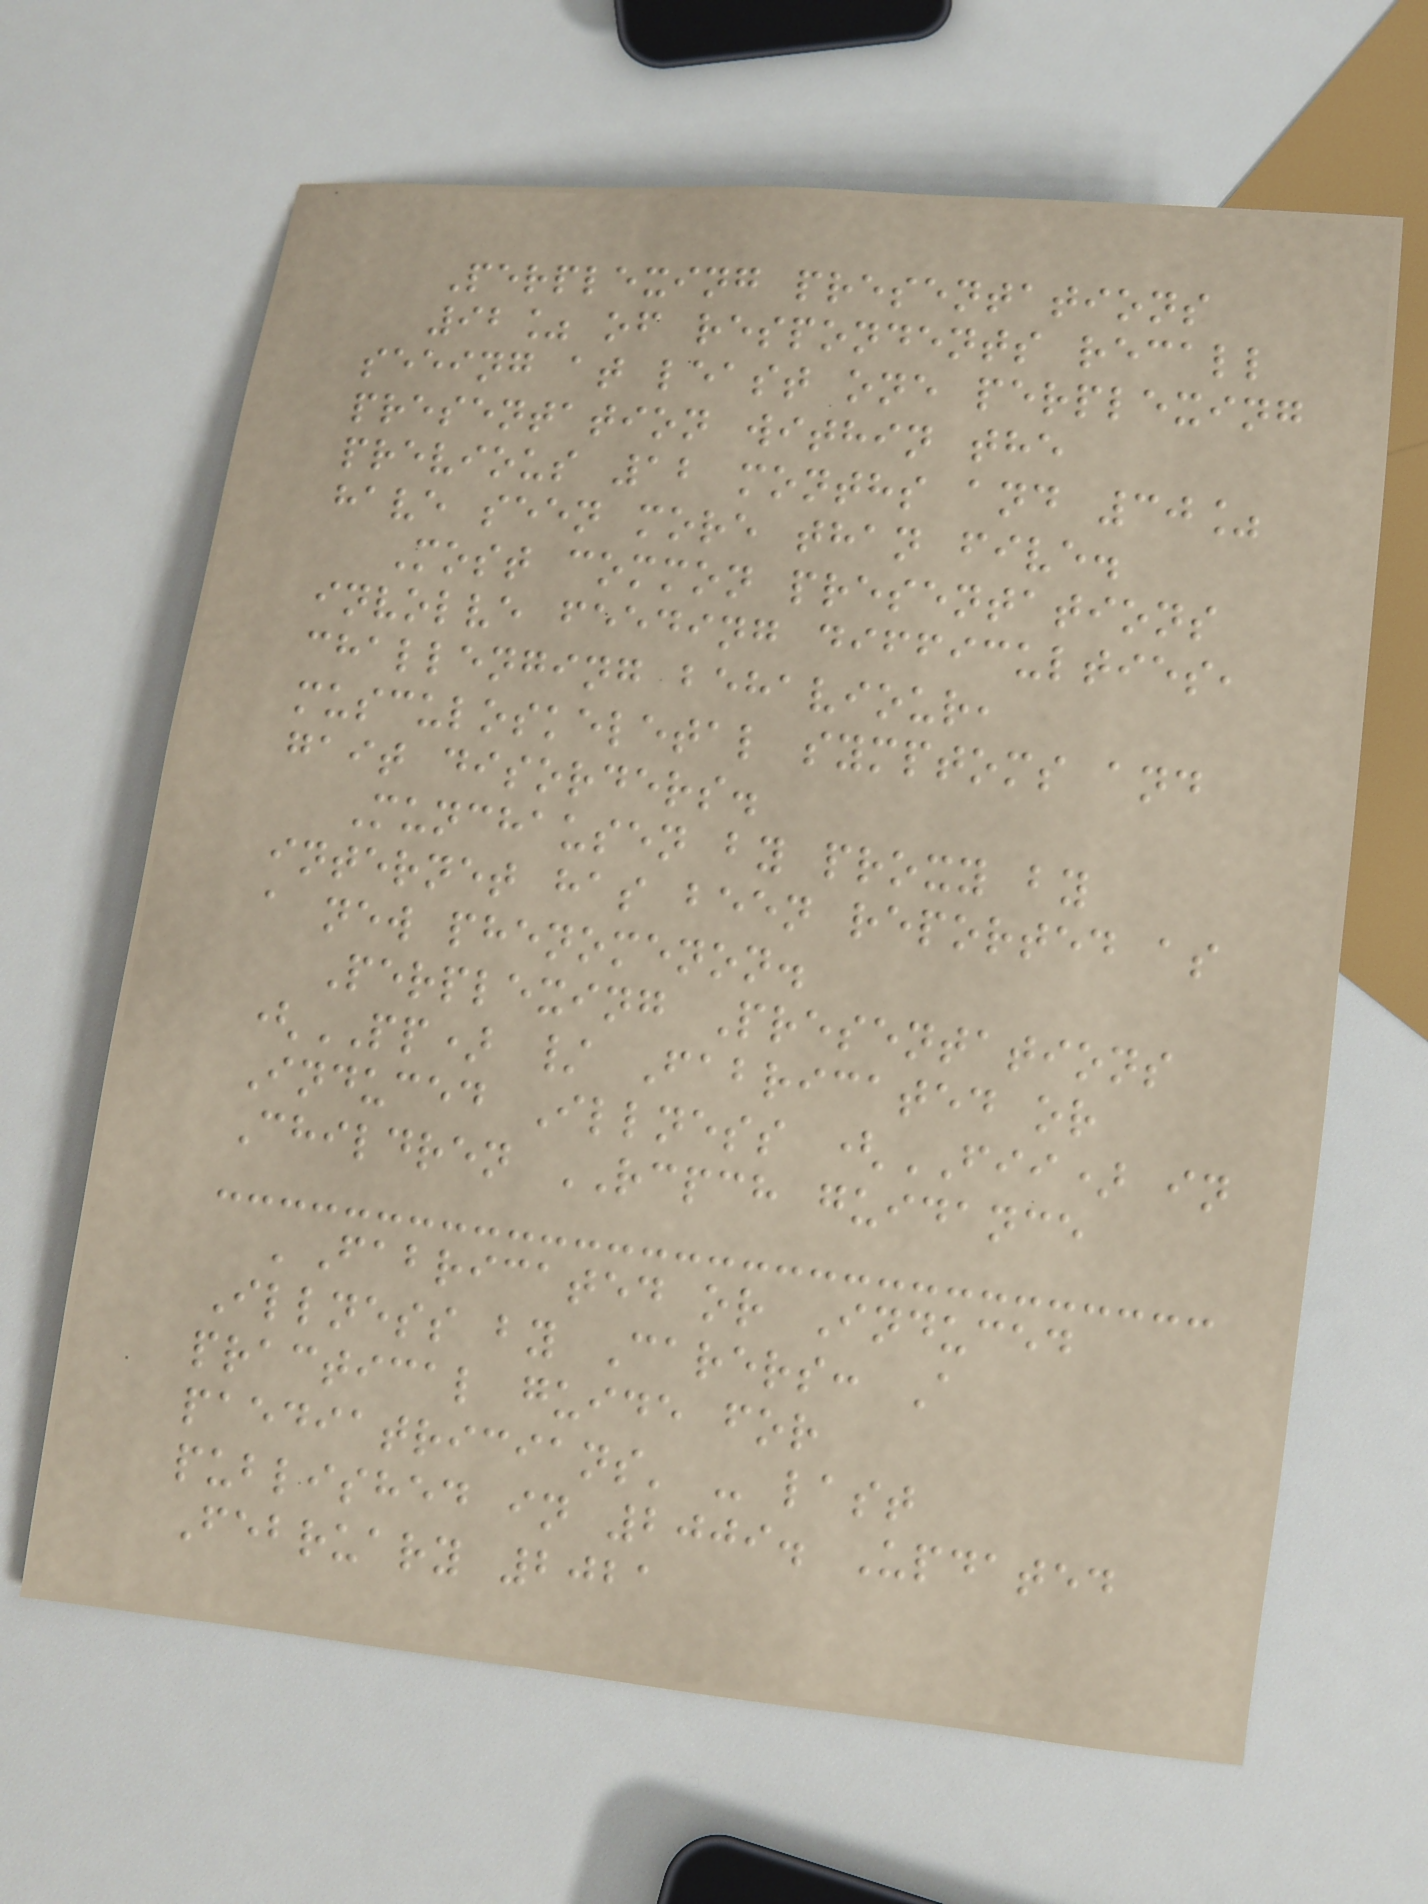Perplexing presentations
92% of respondents recall
seeing at least one perplexing
presentation within the
previous 12 months and 30%
have seen more than five.
Most common presentations
involve feeding difficulties,
challenging behaviour,
musculoskeletal symptoms and
gait disorders.
Munchausen by proxy by
internet has been reported as
a new phenomenon.
Perplexing Presentations
(PP) / Fabricated or
Induced Illness (FII) in
Children RCPCH guidance
'Fabricated or Induced
Illness by Carers: A
practical guide for
paediatricians' - last
published in 2009. Updated
February 2021
